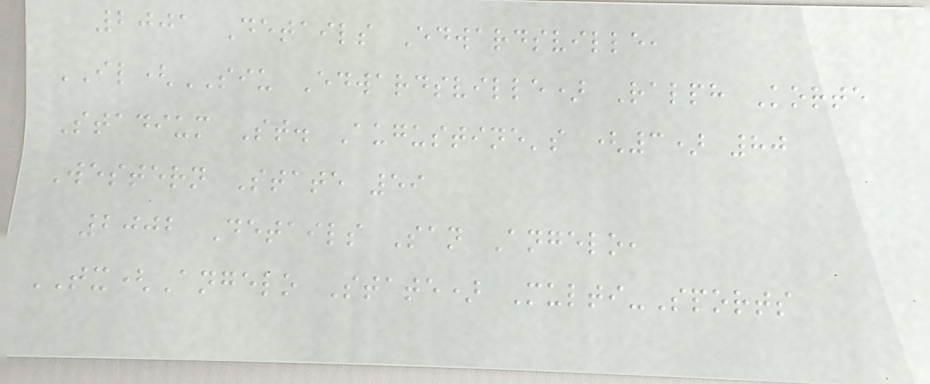2001 Details Edwardsville,
IL(SIU Edwardsville) Ralph Korte
Stadium St. Augustine's (3) 80
Western State 59
2002 Details San Angelo,
TX(Angelo State) Multi-Sports
